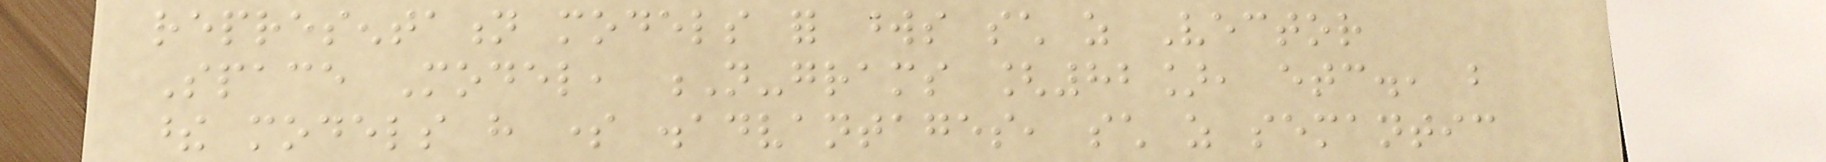representation models for words such as Vector
Space Model, N-grams [82], etc., but
these models have some disadvantages, such as semantic
